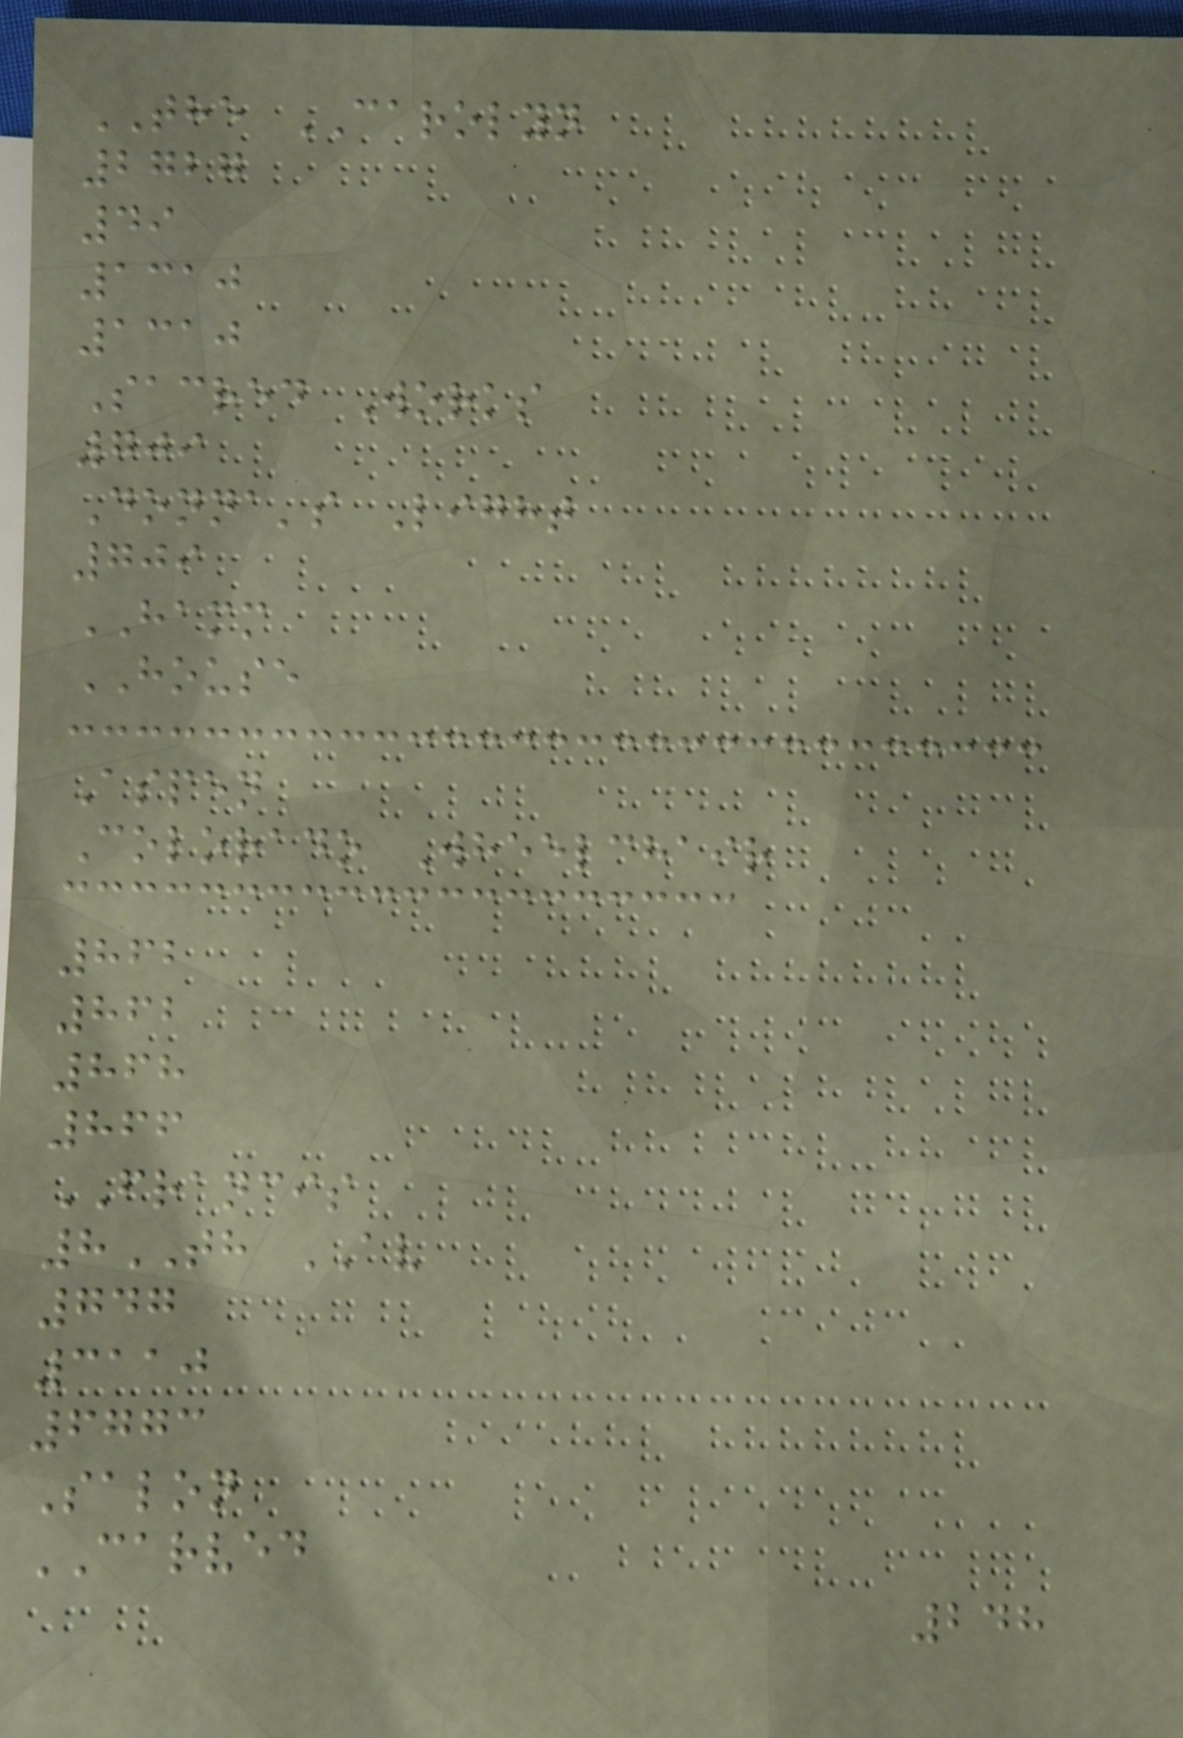THE CAROLYN
2727
49
1310
1310
Sacred Works
709
Donna's Light
709
HAMM
HOUSE
Aspen
Colorado Wheelchair
862
862
868
866
FRANCIS
8TH AV
747
3110
6773
Salon
CARVED
248
